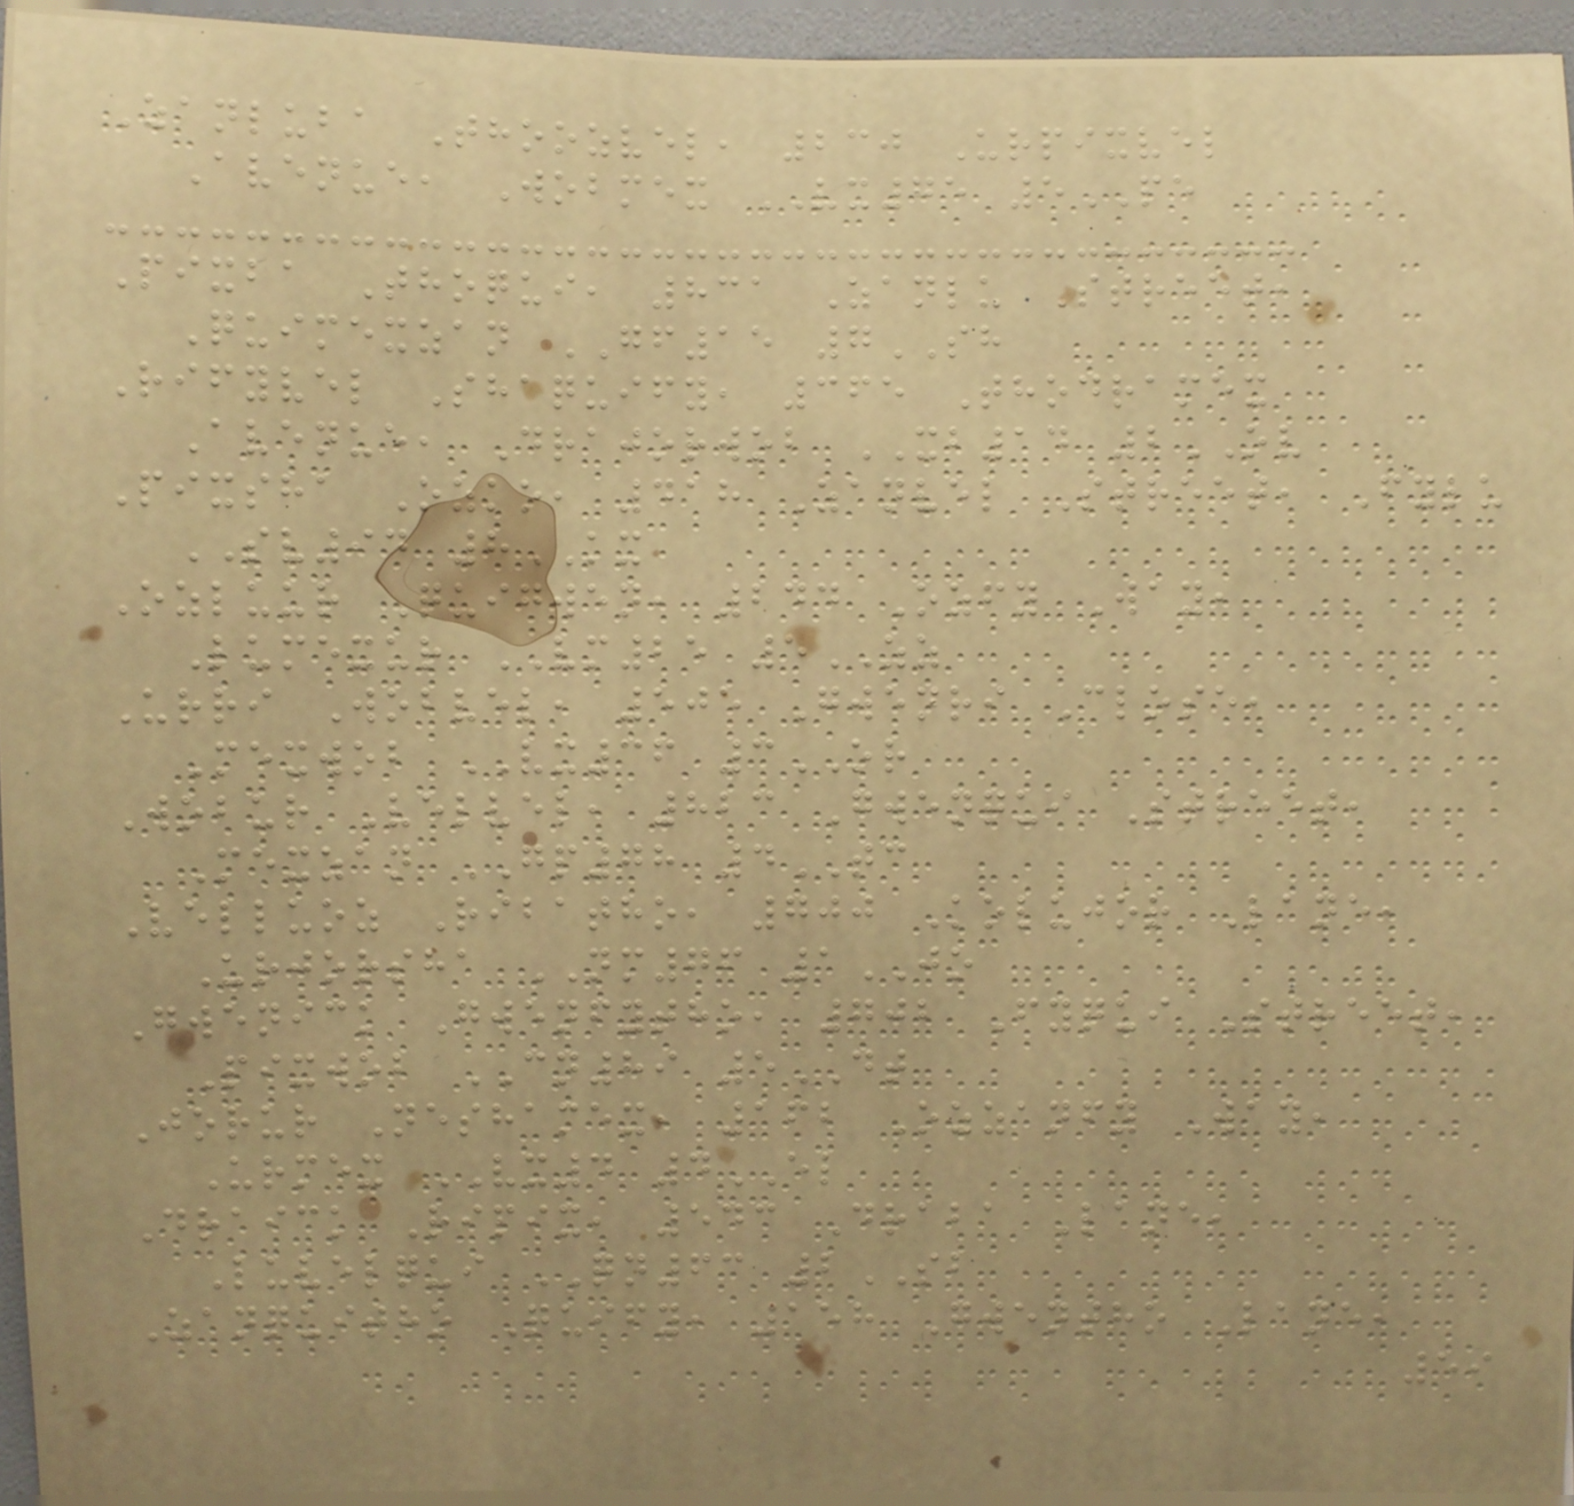Zanluba Thoozvel, 230 Urpixvel
Avenue, Wobmex VX75 5PE
Pixba Thoqui, 831 Zanlu Street,
Quimexzan GF15 7SH
Rifyvel Shaquify, 365 Thodramex
Avenue, Drajorwob XB14 2OV
Pixsha Ozko, 418 Zanvel Street, Fylu
SV94 8KX
Ozluur Quigwen, 244 Ozfy Way,
Lumexur VM25 5ZZ
Urri Wobvel, 505 Gwenri Close,
Mexwob VX36 3OR
Wobur Velvel, 823 Gwenqui Street,
Mexzan GP78 4TC
Velluoz Ribatho, 700 Kolujor Lane,
Urjorsha NM76 1JO
Gwenick Gwenfytho, 702 Fyqui Street,
Pixwob CN89 5DT
Jorur Neshamex, 162 Ozzanfy Way,
Urmex VX4 4EL
Draick Ripix, 543 Draba Lane,
Luvelqui QN63 2SB
Zanquitho Quify, 158 Gwentho Lane,
59
